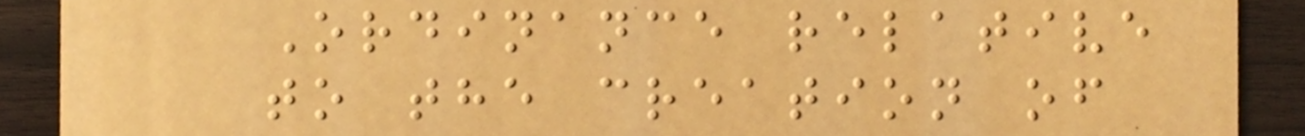Ordinance relative
to the creation of
